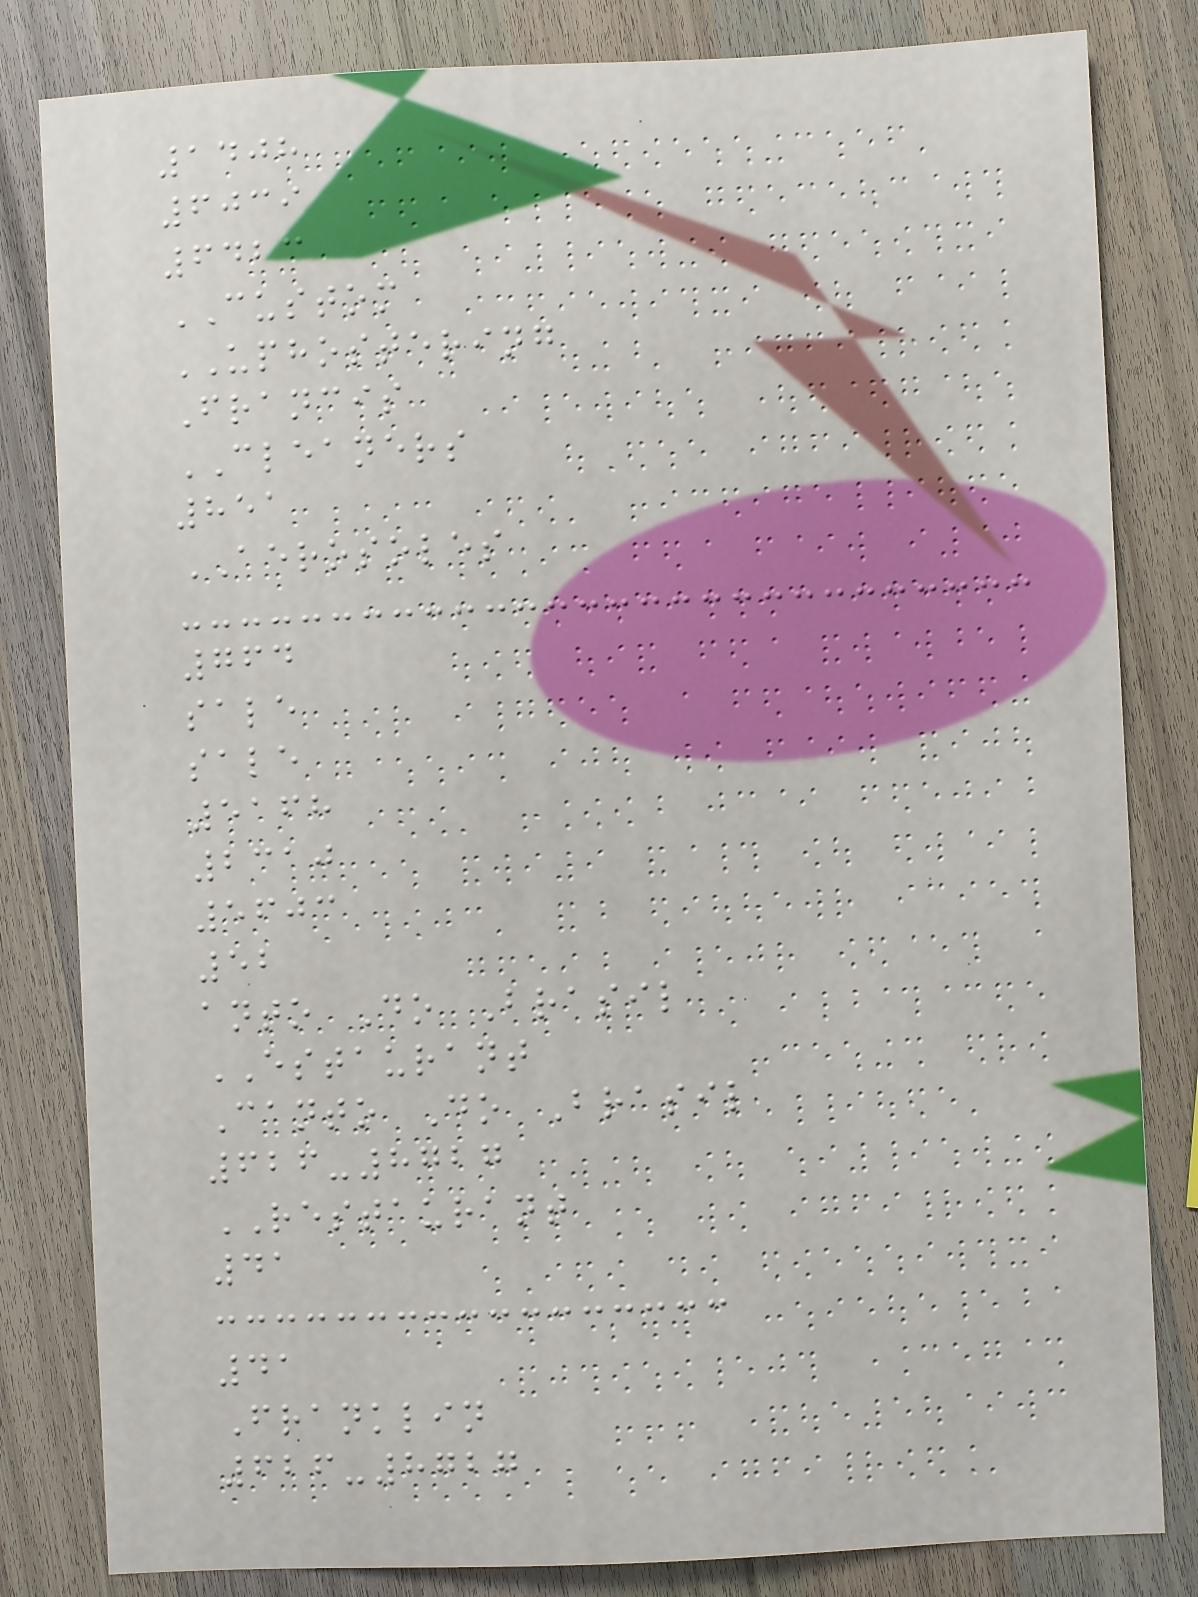1408
6039
6423
CUSTOM
UPHOSTERING
Francis
CLEANERS
851
AEROSOLES
764
sale
sale
5168
2310
5603
52
anto Do Brasil
ESTAURANT
Canto Do Brasil
626-8727
RESTAURANT
41
41
Franklin
626-8727
